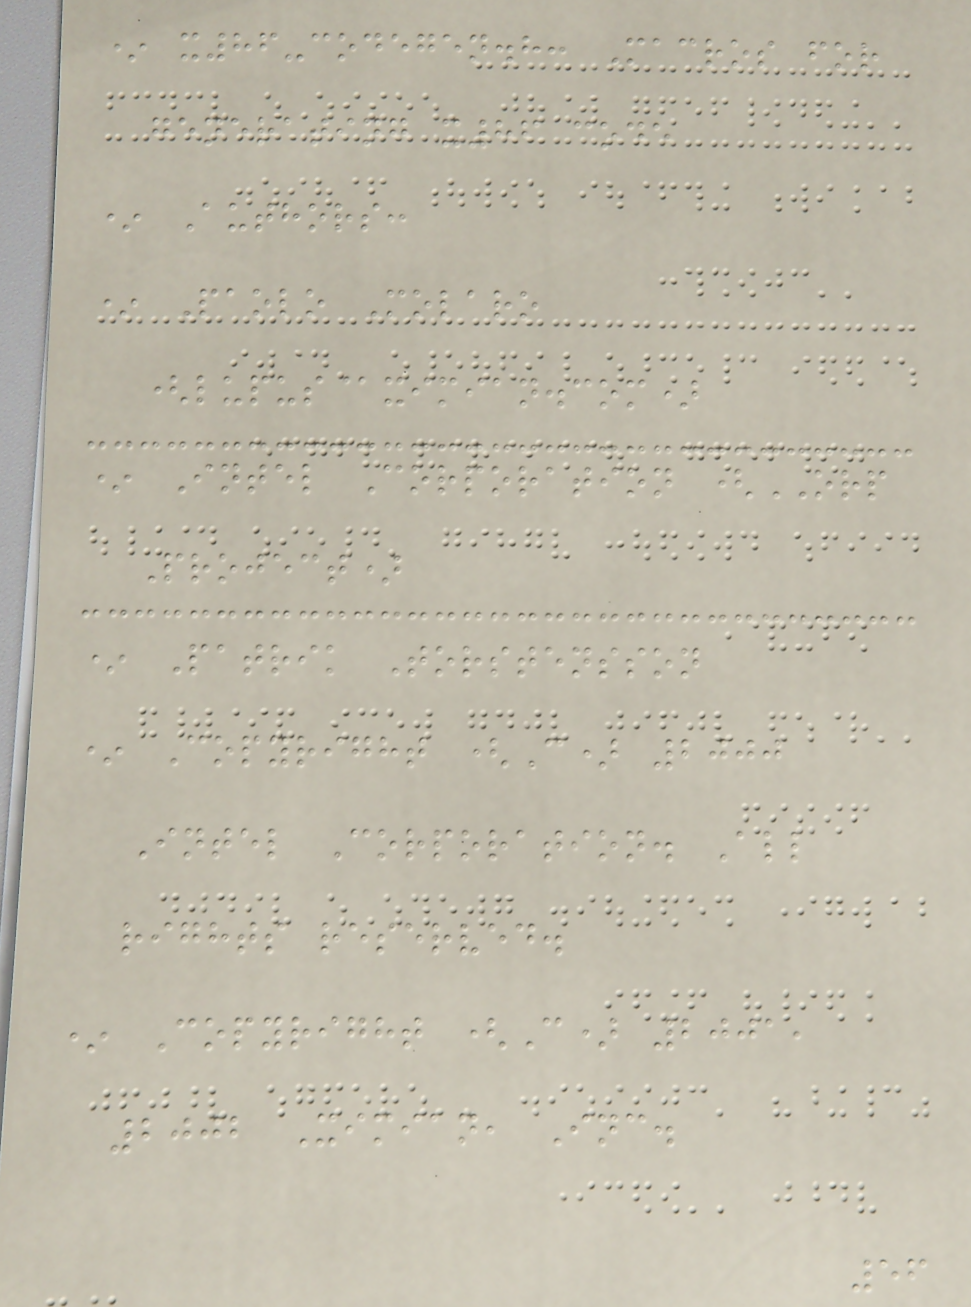* x86-codegen.h: Macros for
generating x86 code
* Authors:
* Paolo Molaro
(lupus@ximian.com)
* Intel Corporation (ORP
Project)
* Patrik Torstensson
* Copyright (C) 2000
Intel Corporation. All
rights reserved.
* Copyright (C) 2001,
2002 Ximian, Inc.
56
